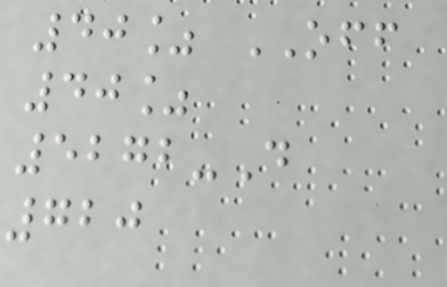40% OFF
40%
5272-D
720
